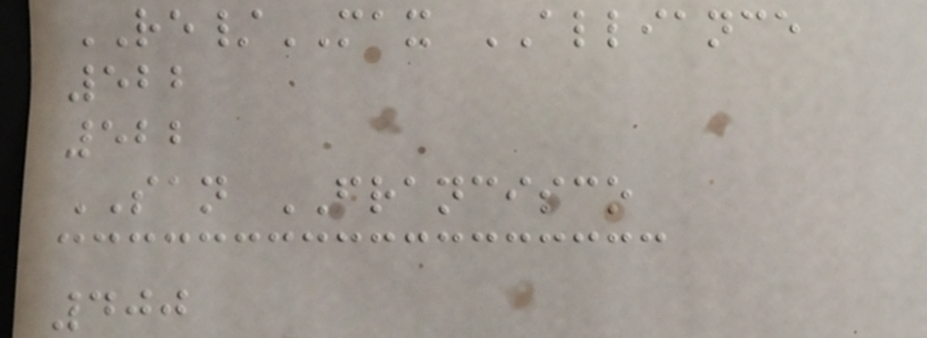RE/MAX ALLIANCE
522
522
SAN FRANCISCO
400
